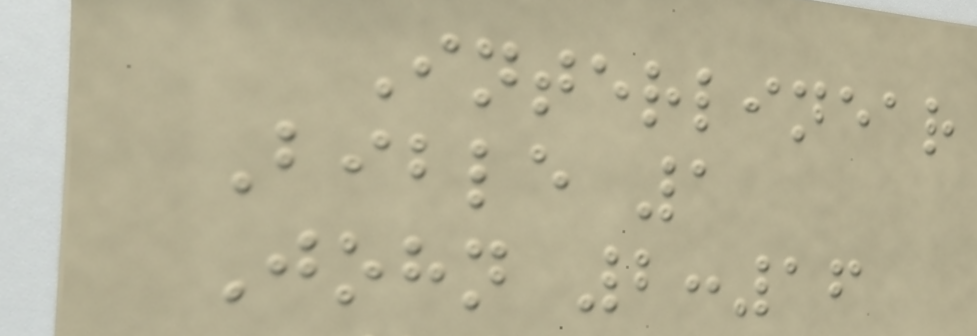Interlinear
Bible 1
John 2:16
